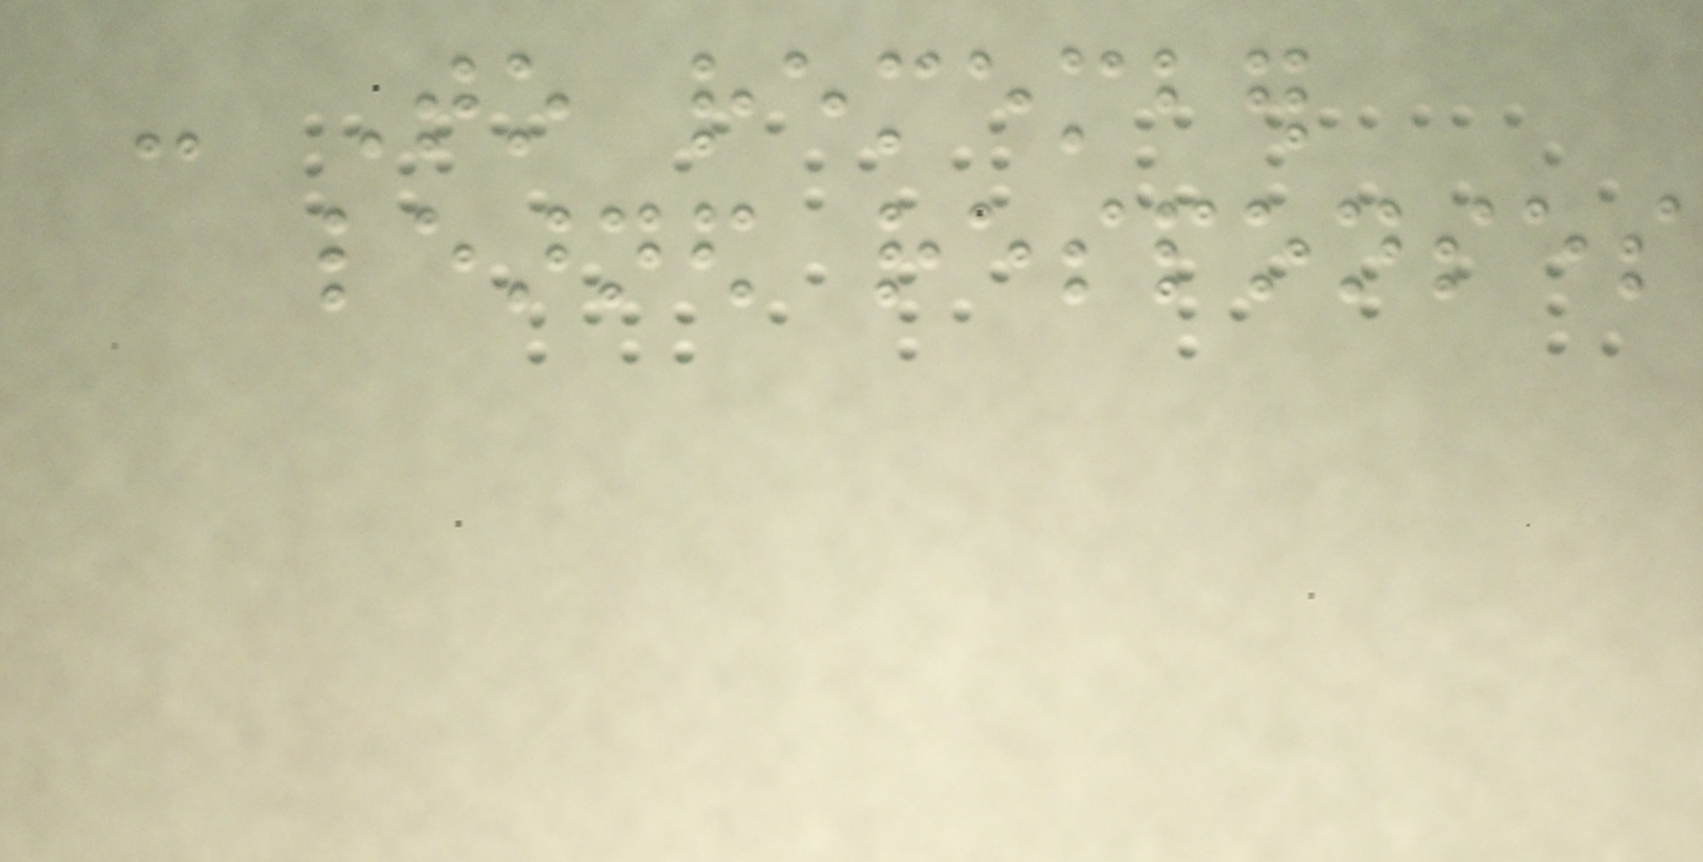- To remember
learned responses
